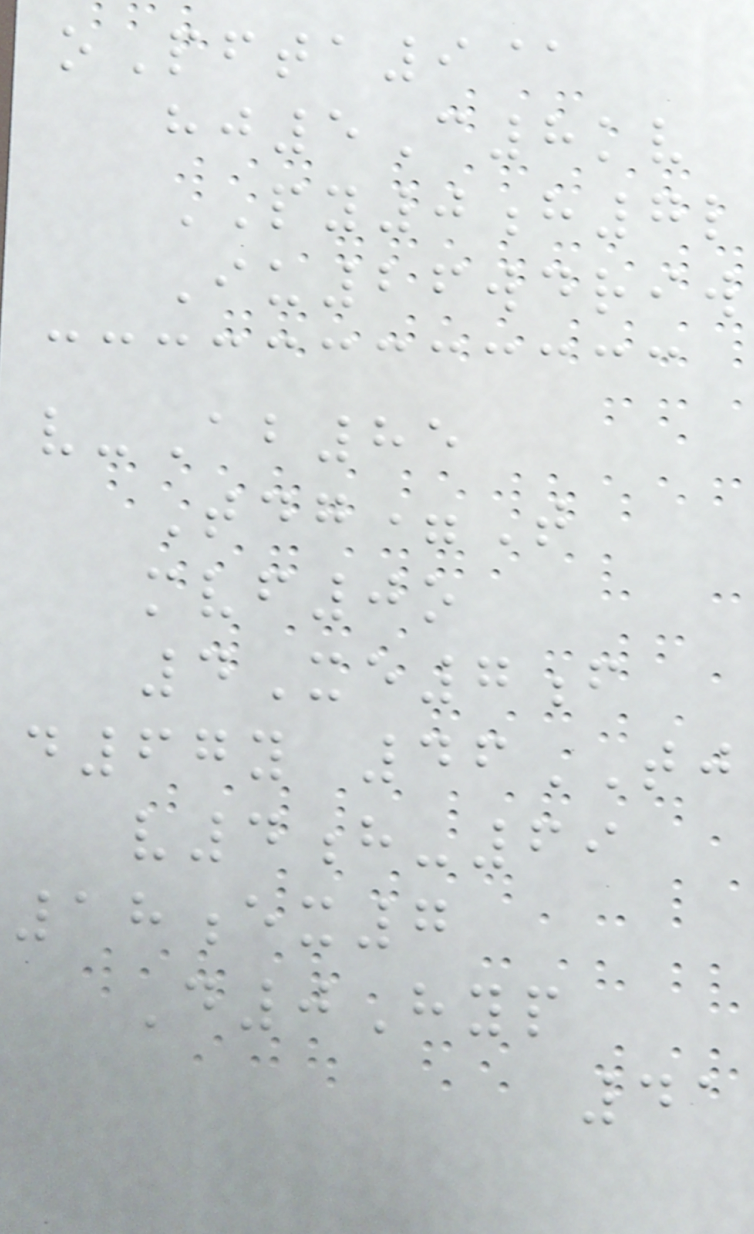oPfta9@
hj5C8kv
PY0h7l
Iu26wdriw
v-Ab85
Tdg=T
mvf0o
4Xe7f
d67y 46TJ
v4h-69
18ex7
D0Hyp
41
